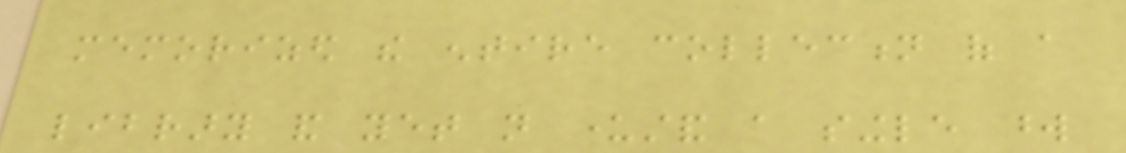memorized the entire collection of a
library and yet not understand a single word
